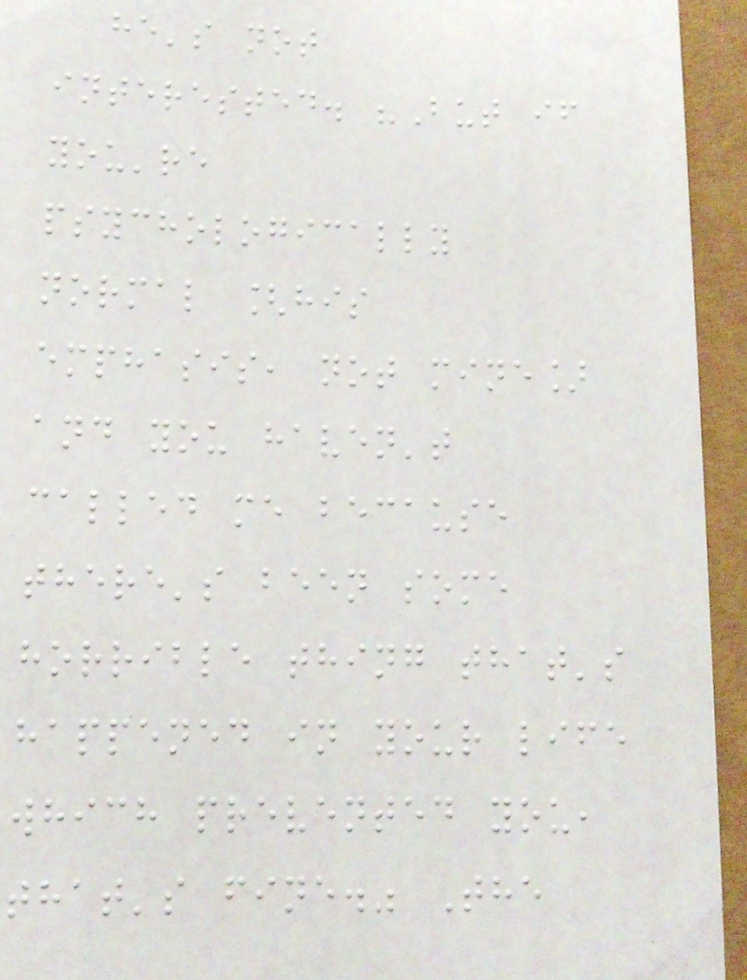he's not
interested. "But if
you're
psychologically
normal [his
emphasis, not mine]
and you haven't
called me because
there's been some
horrible thing that's
happened in your life
which prevented you,
that's fine." The
